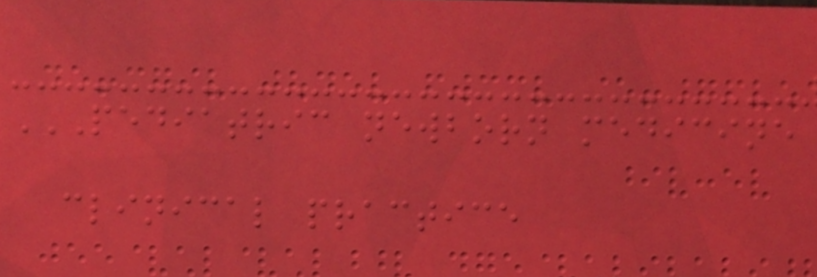PEDIATRIC NEWBORN MEDICINE
CLINICAL PRACTICE
